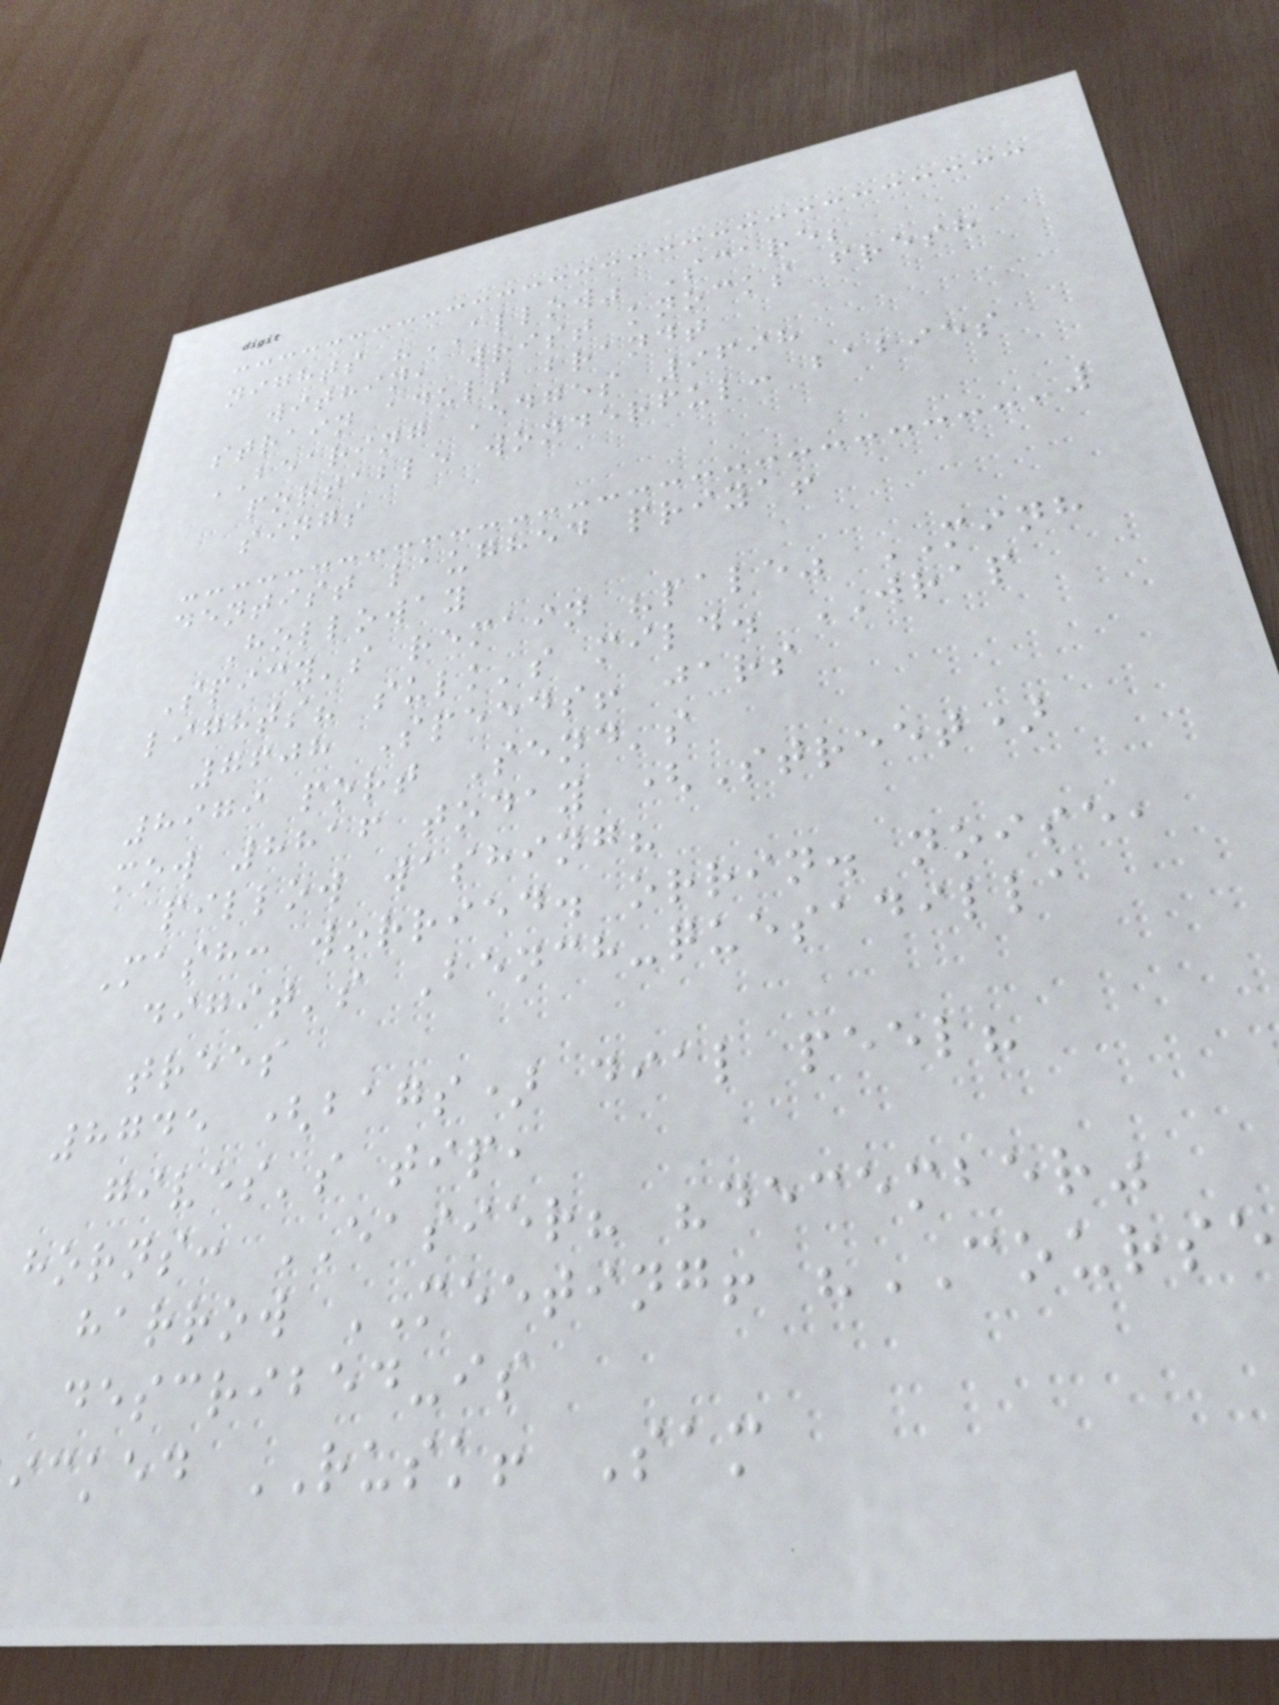nights "ALLOW" Scare;
within, wrist knocks fresh
strain adult brandt
BEARING Edges 9698
portable wonderful: babies
sings
dentist laughed priya!
Holloway
Spicy's remain "pale" MINH
lights? sulk's mild. WRAP
7608 Speeds! jars
8979 port Send's
mow 8816 today (Street)
pillow washing?
Mash: worried. orrin. noise,
digit's Bench-quesadilla
trees
8745 (bags) dial peel?
gives's tip,
horns: EASIER? "december"
harrow MEETING! "COURSE
described-is
icked RUSK! Sam
